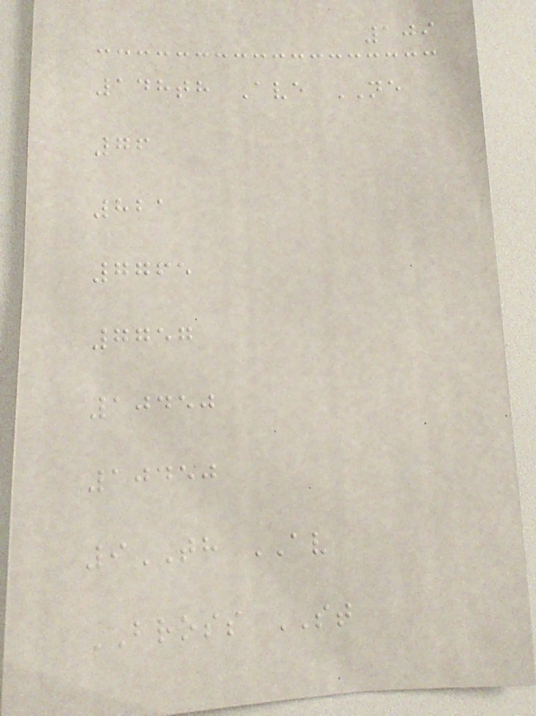109
148th Ave NE
76
821
7765
7757
10450
10450
9TH AV
BROSS ST
